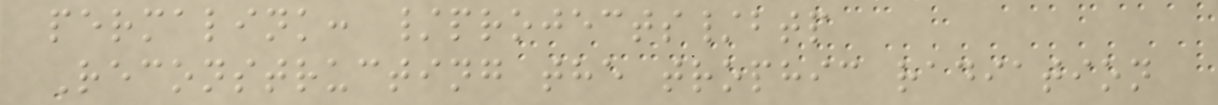permalink: /projects/btp
Reconstructing the trophic radiation
